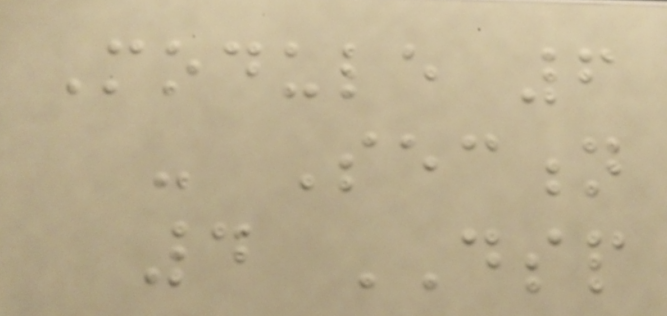Module 6
- Section
4 DSP
